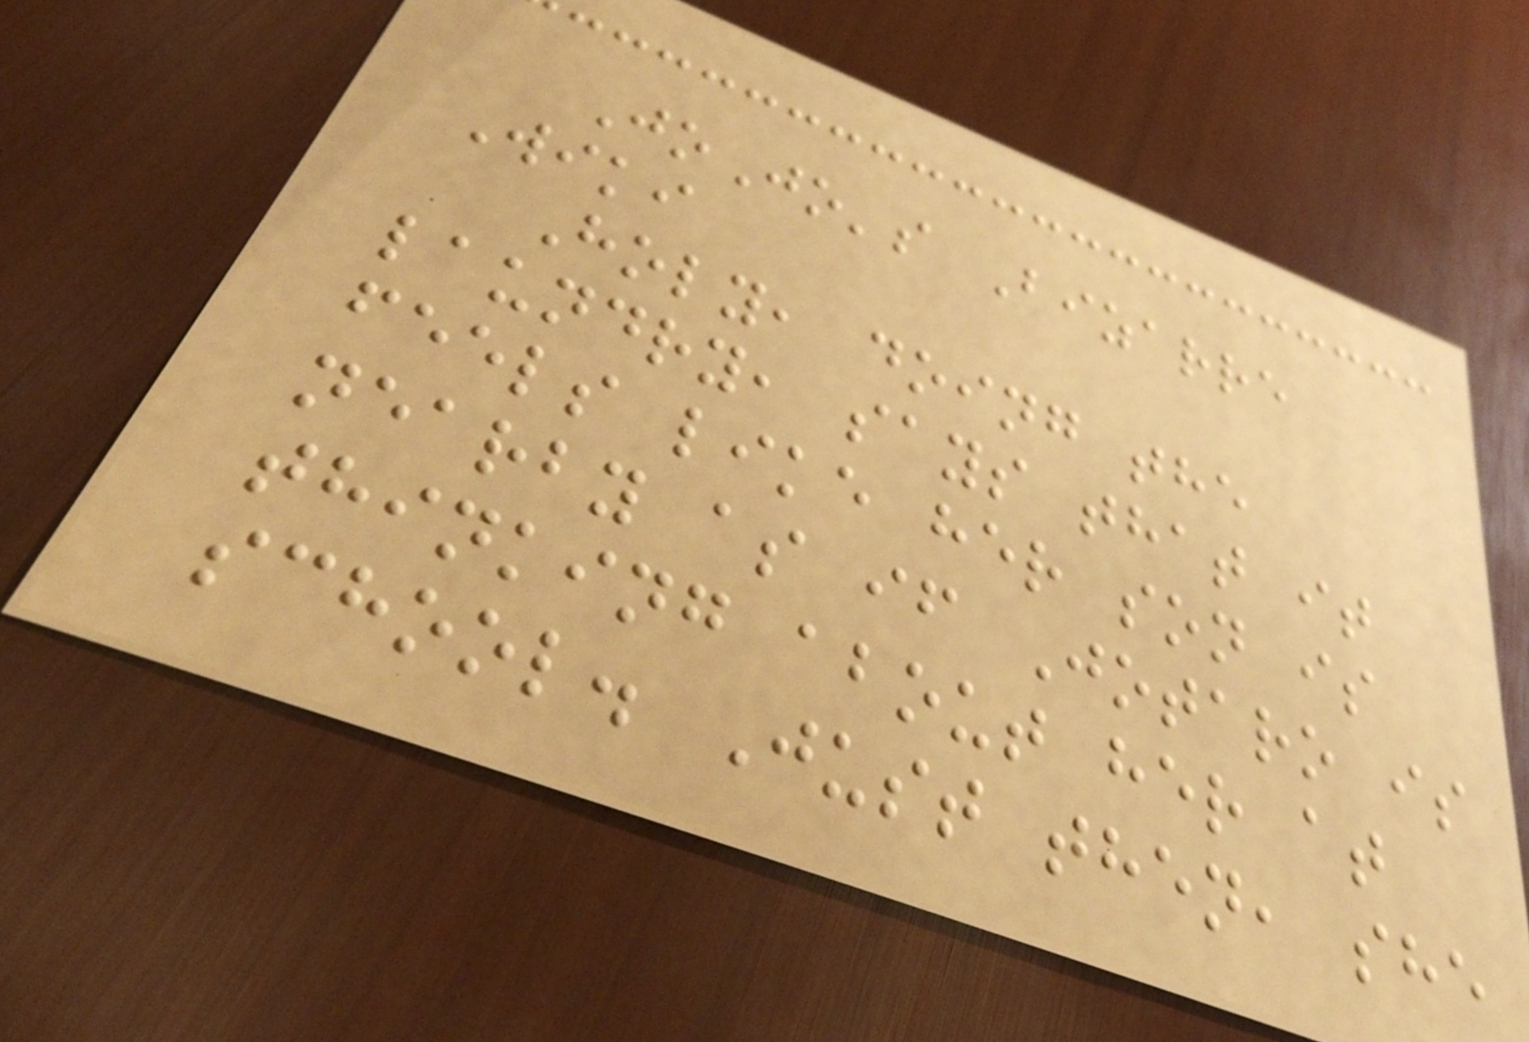JoJo's Bizarre
Wiki
Holy, doing the
laundry, says that it
feels like her son is
nearby as if Jotaro is
thinking about her at
school. Just then, she
